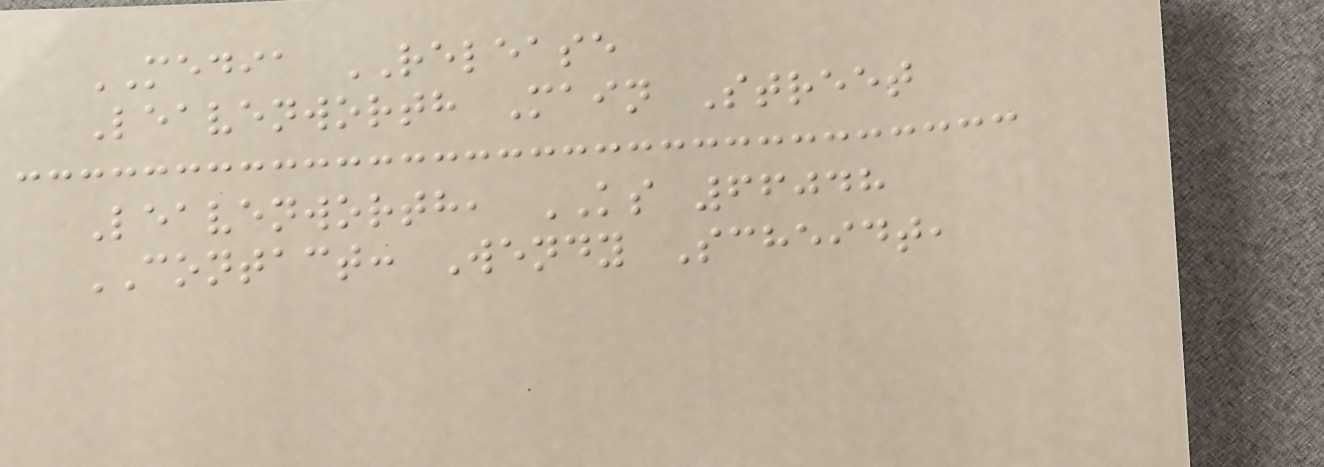MEDIA RELEASE
Leavenworth Main Street
Leavenworth, KS 66048
CONTACT: Wendy Scheidt,
